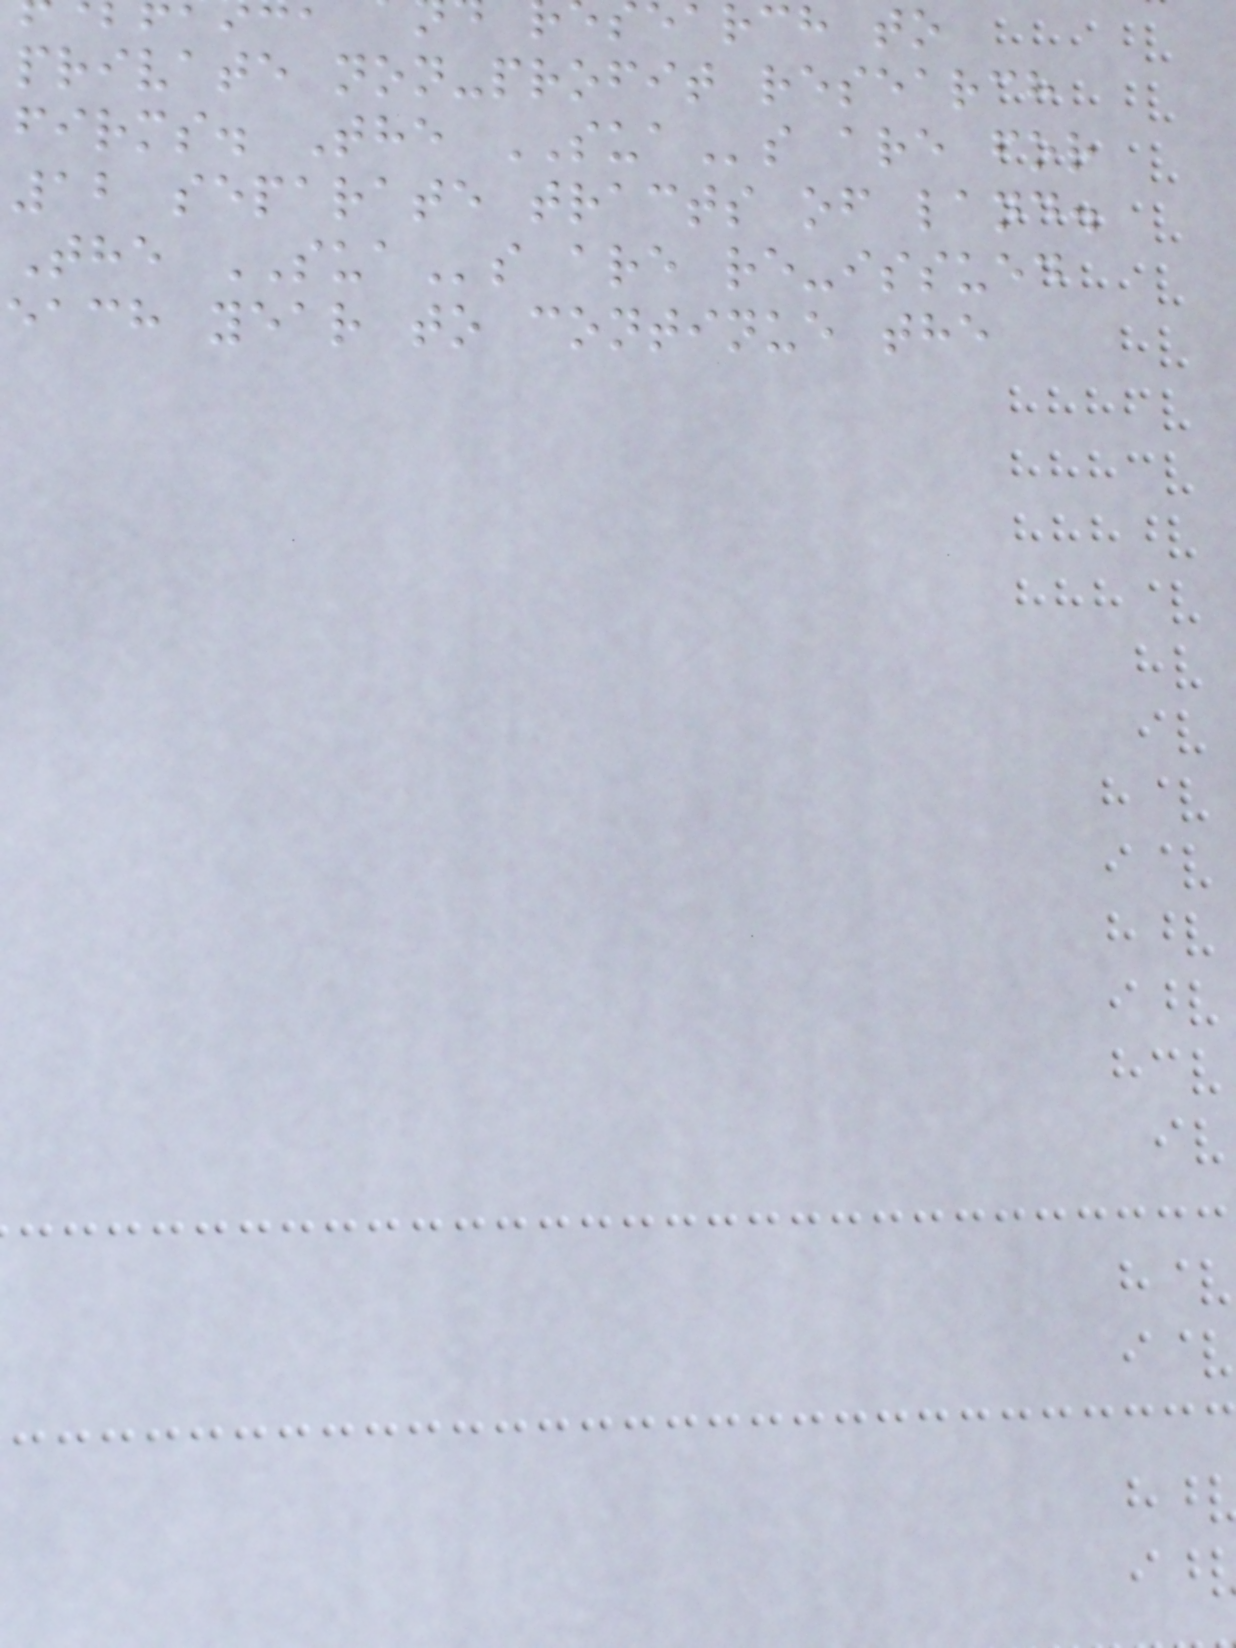arch to
private non-profit research
firms. The SUAs are for
12 separate tracts of land.
The SUAs are re-issued
each year to continue the
